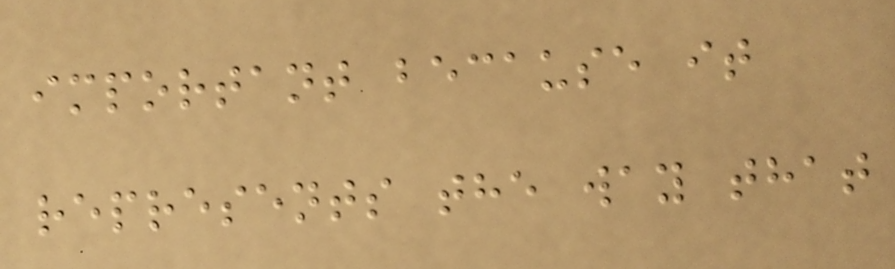important because it
represents the way that
